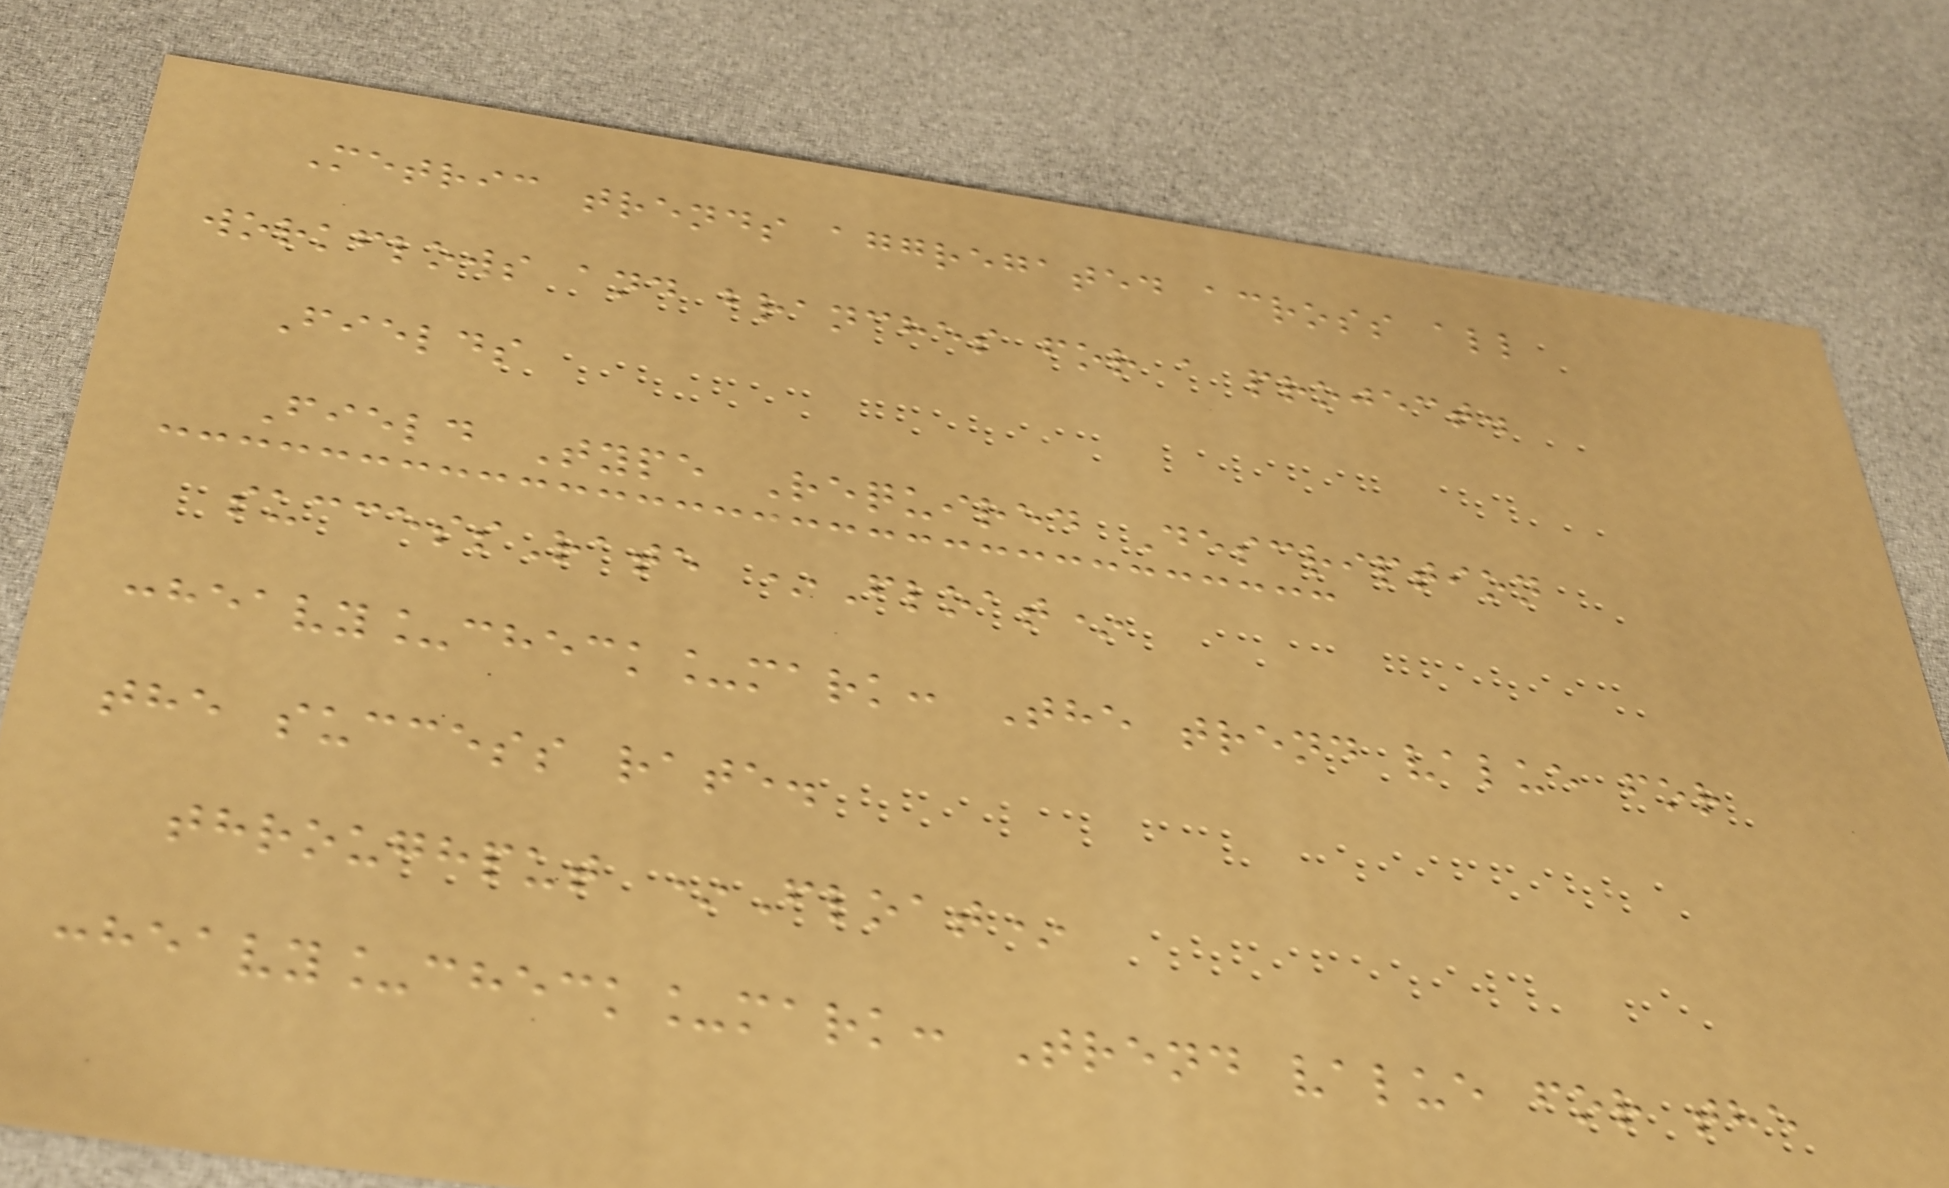Metric trends aggregated across all
workflows and branches for a project.
Fields
Field Type Required Description
successRate *Float*
:heavy_check_mark: The trend value for
the success rate.
throughput *Float*
:heavy_check_mark: Trend value for the
